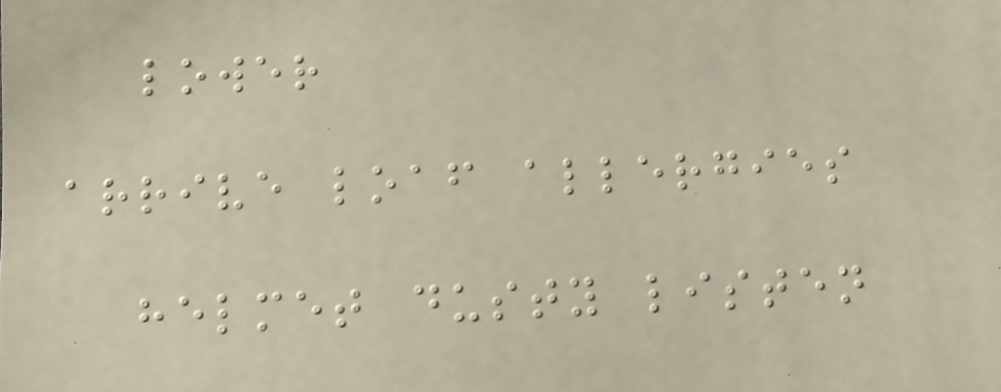lower
arrive loaf allergies
helmet dusty listen
